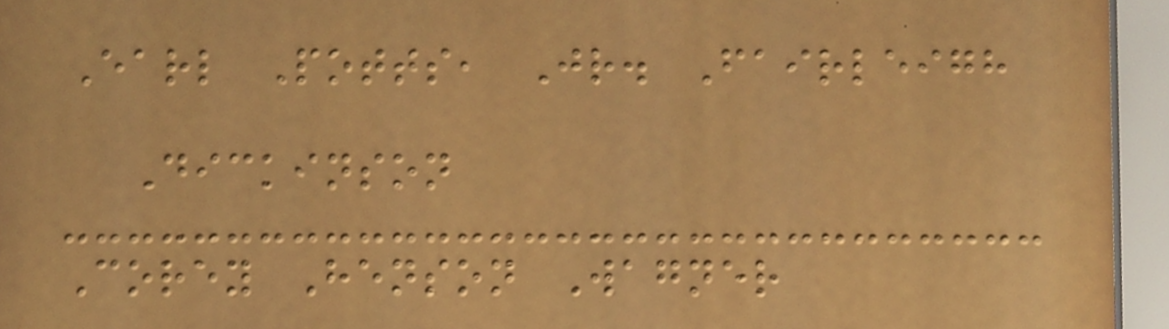Earl Potts, Jr. Fairleigh
Dickinson
Corey Henson Wagner
